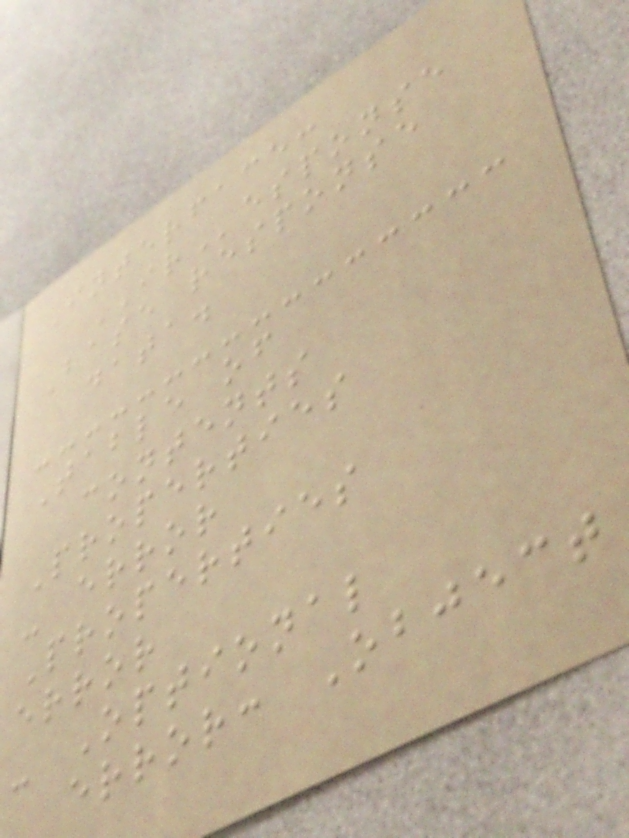Interface:
IResponse
Base response
data.
Table of
contents
Properties
- error
Properties
error
- Optional
error: Object
